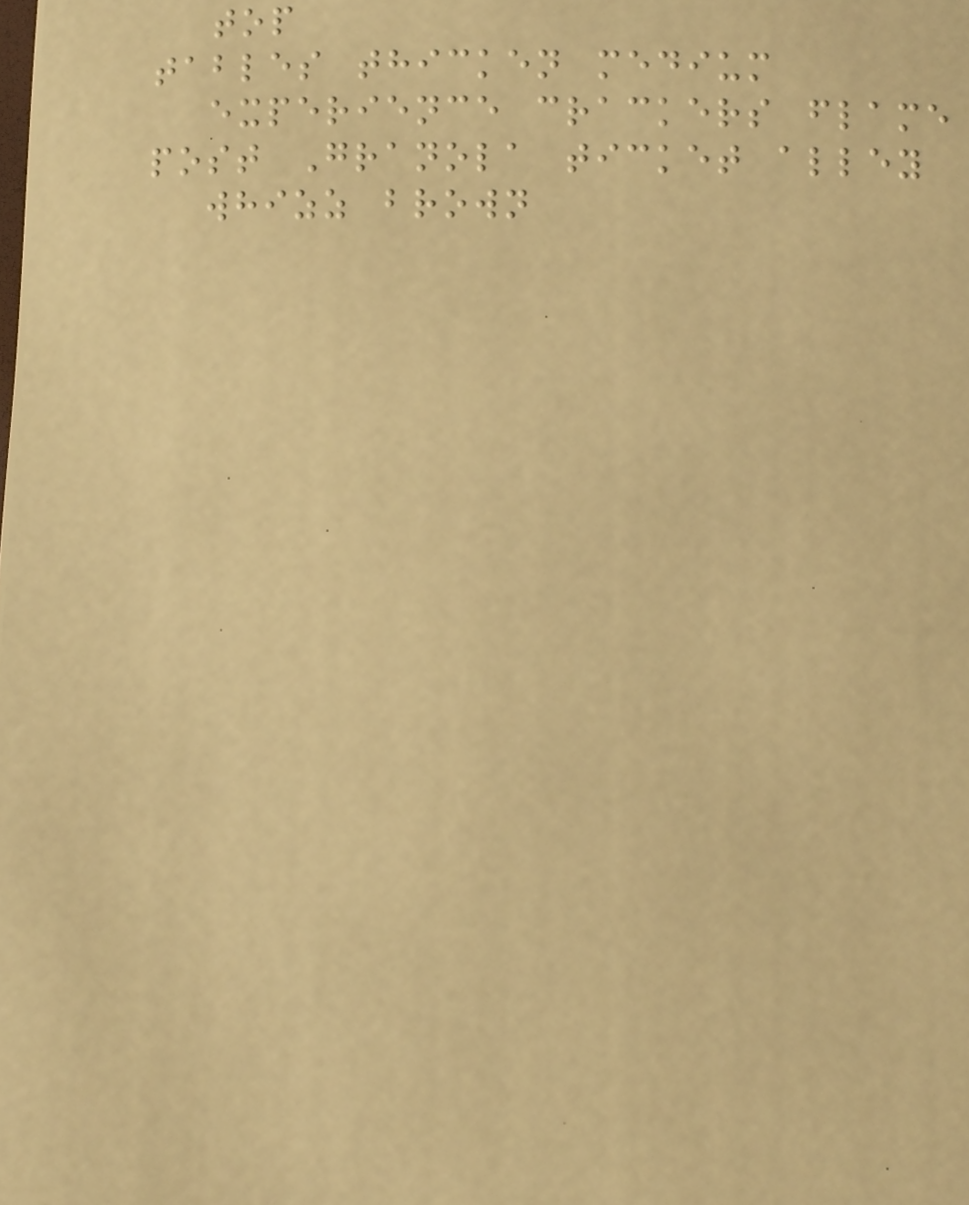top
tables thicken medium
experience crackers flame
post Granola ticket alley
whizz brown
